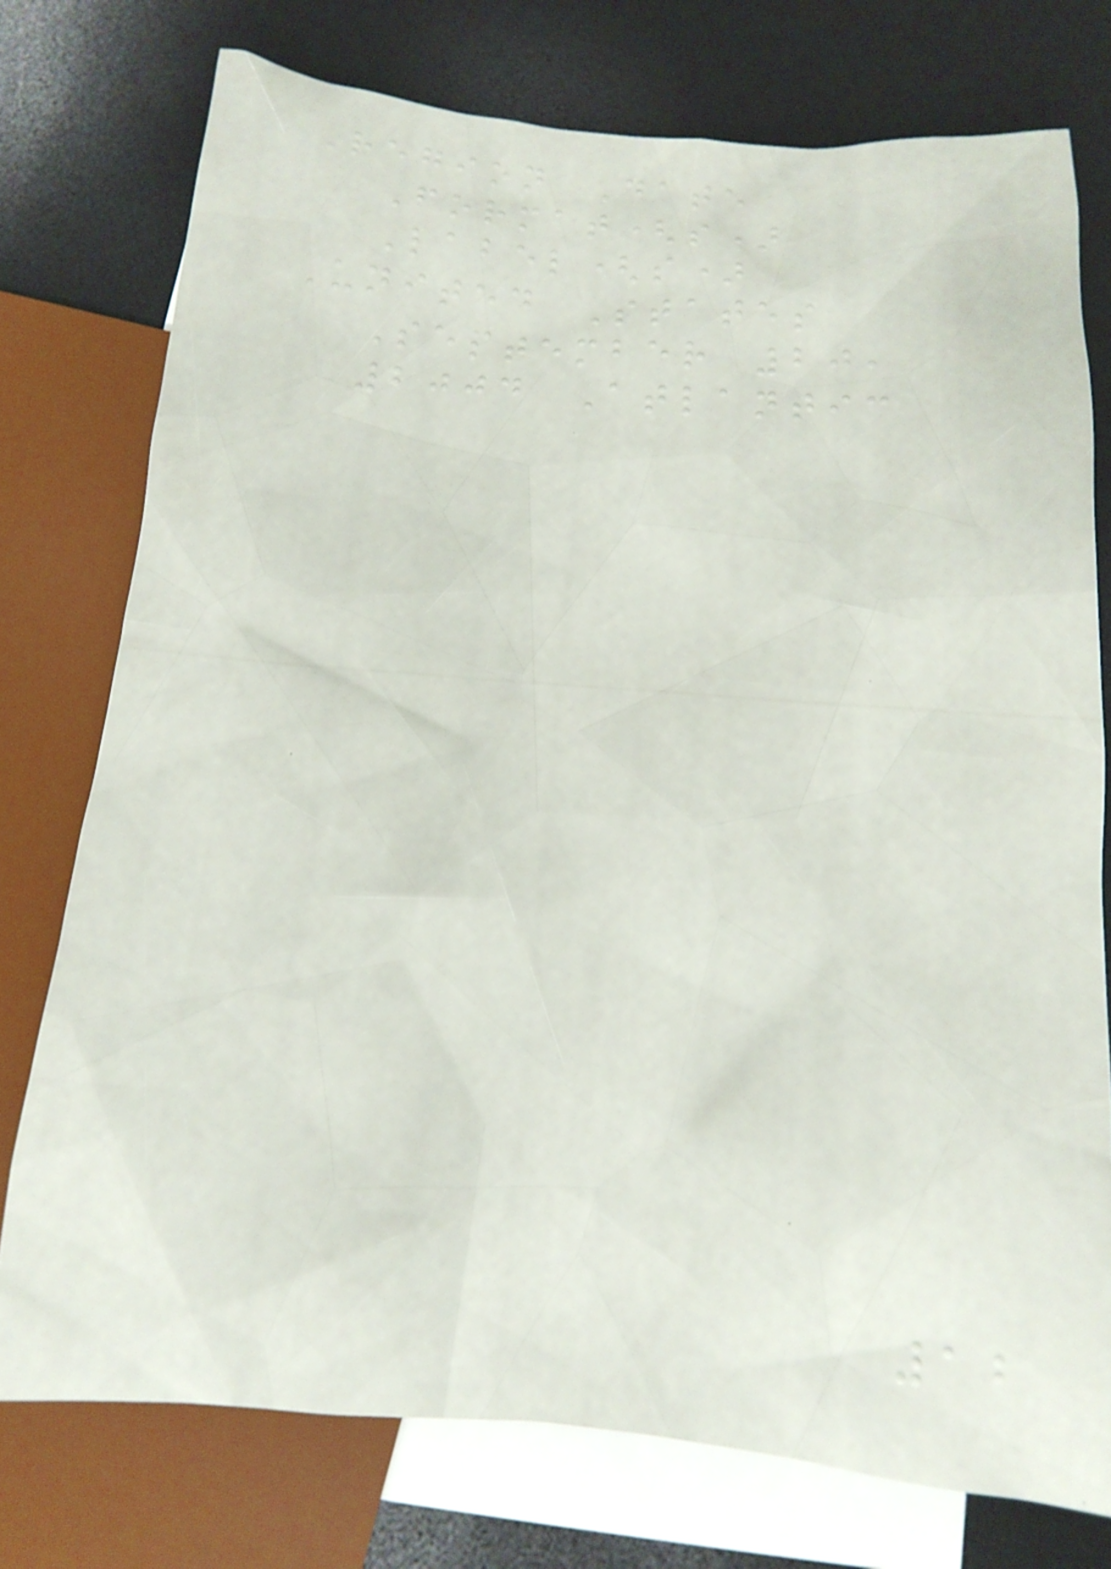Region Date
Format(s)
Label(s)
United States
September 20,
2004 Atlantic
12
